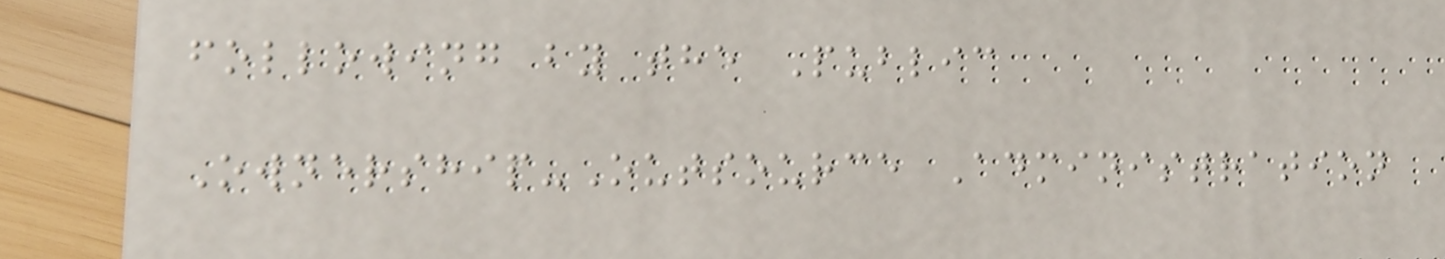following by the Public
Ownership-Outsource Administration
